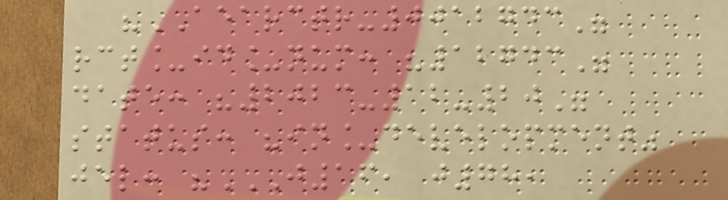"AEARCTR-0012743"
rct_id_num: "12743"
date: "2023-12-20"
status: "in_development"
jel: "J16, J78,
